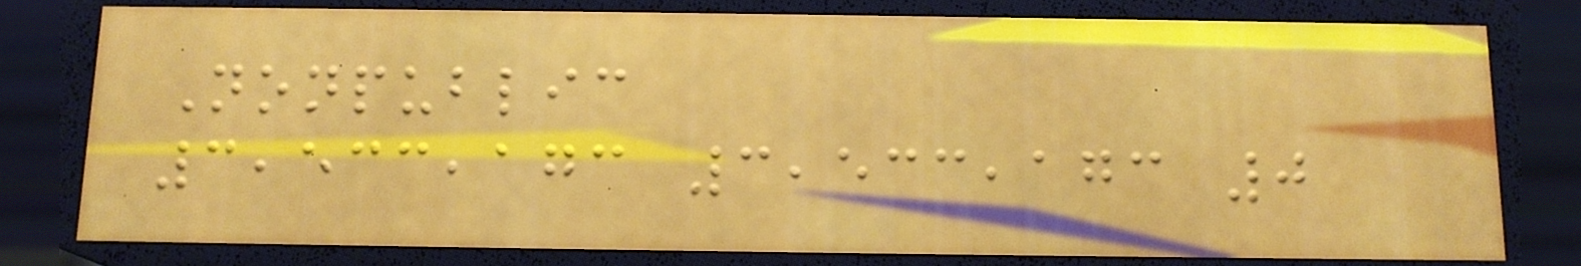Nonpublic
3,533,173 3,533,173 0
